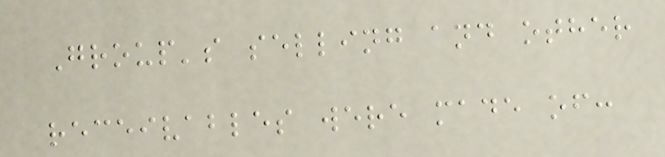Group's selling and other
receivables were made of:
